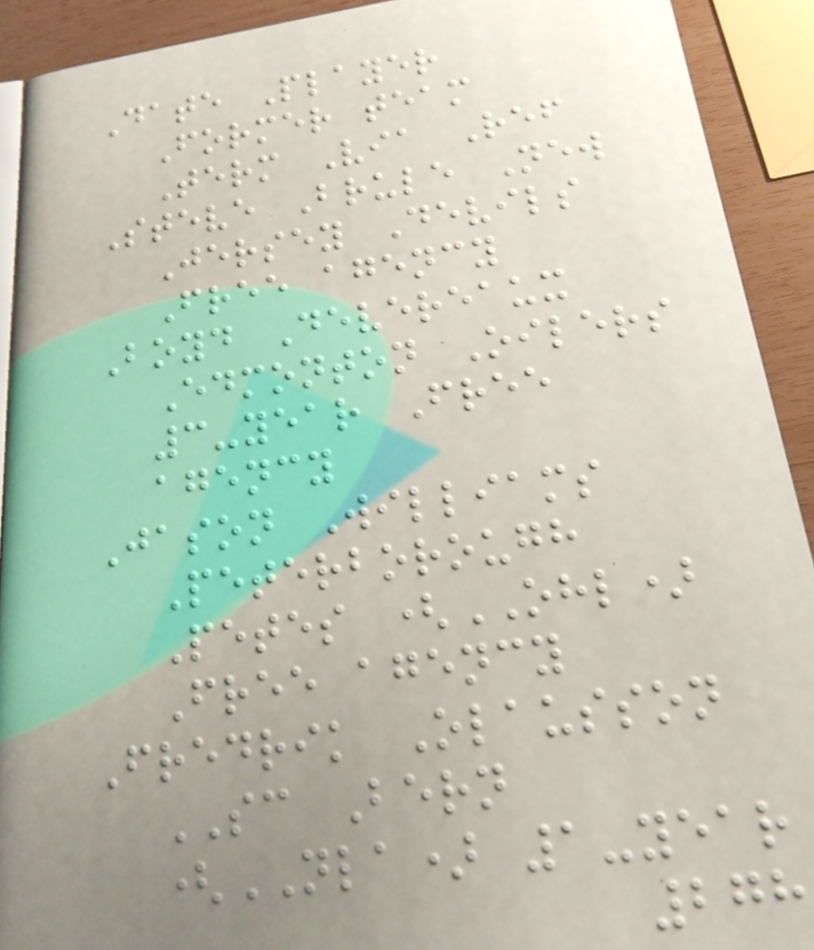Date Player
Former team
Term Via Ref
Steve Brule New
Jersey Devils
Free agency
Boyd Devereaux
Edmonton Oilers
3-year Free
agency
Jason Williams
Peterborough
Petes (OHL)
Free agency
Fredrik Olausson
SC Bern
(NLA) 1-year
278
